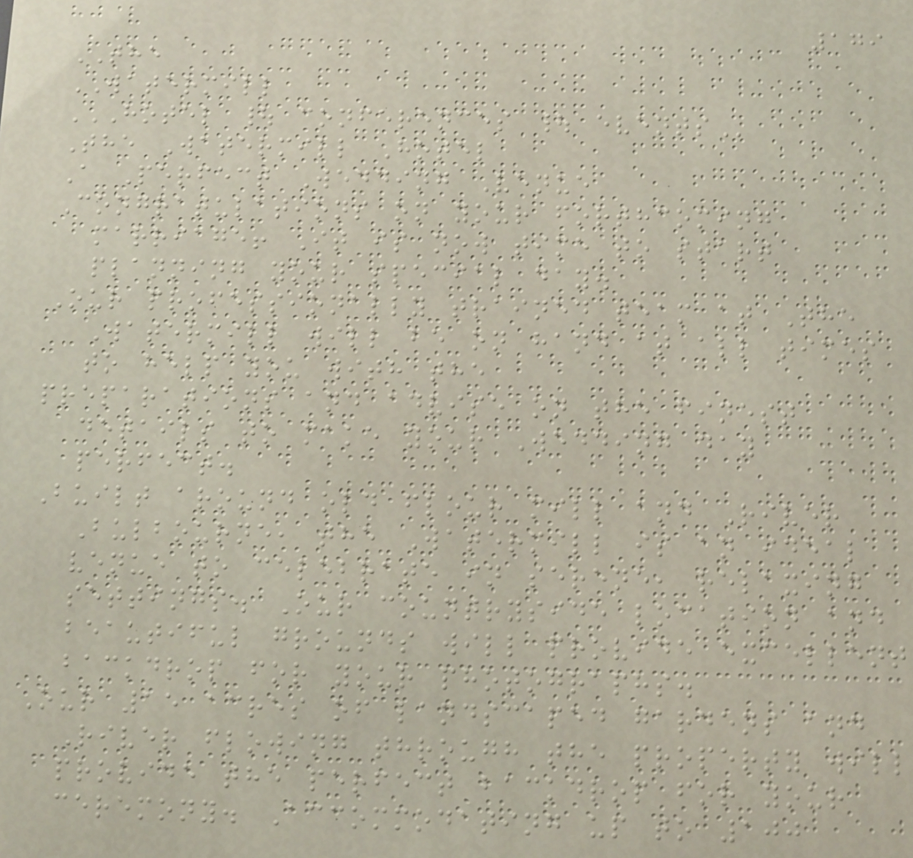179
THE
WATERMILL
HOTEL | CONFERENCES | EVENTS
The Watermill Hotel
A Perfect Wedding Venue
Congratulations on your forthcoming
marriage! It is now time to start
planning your special day.
Our professionally trained team at The
Watermill will be on hand at all times
to help you with the
preparations and advise on the finest
details to make your Wedding day
perfect.
Built around old flour mill and River
Bulbourne, the Watermill is an ideal
venue to celebrate in serene, relaxing
settings. Our countryside location and
beautiful grounds will provide excellent
backdrop for your photographs.
Our 15 acres of landscaped gardens and
River flowing through the property will
provide the perfect backdrop for your
ceremony. Accommodating up to 100
